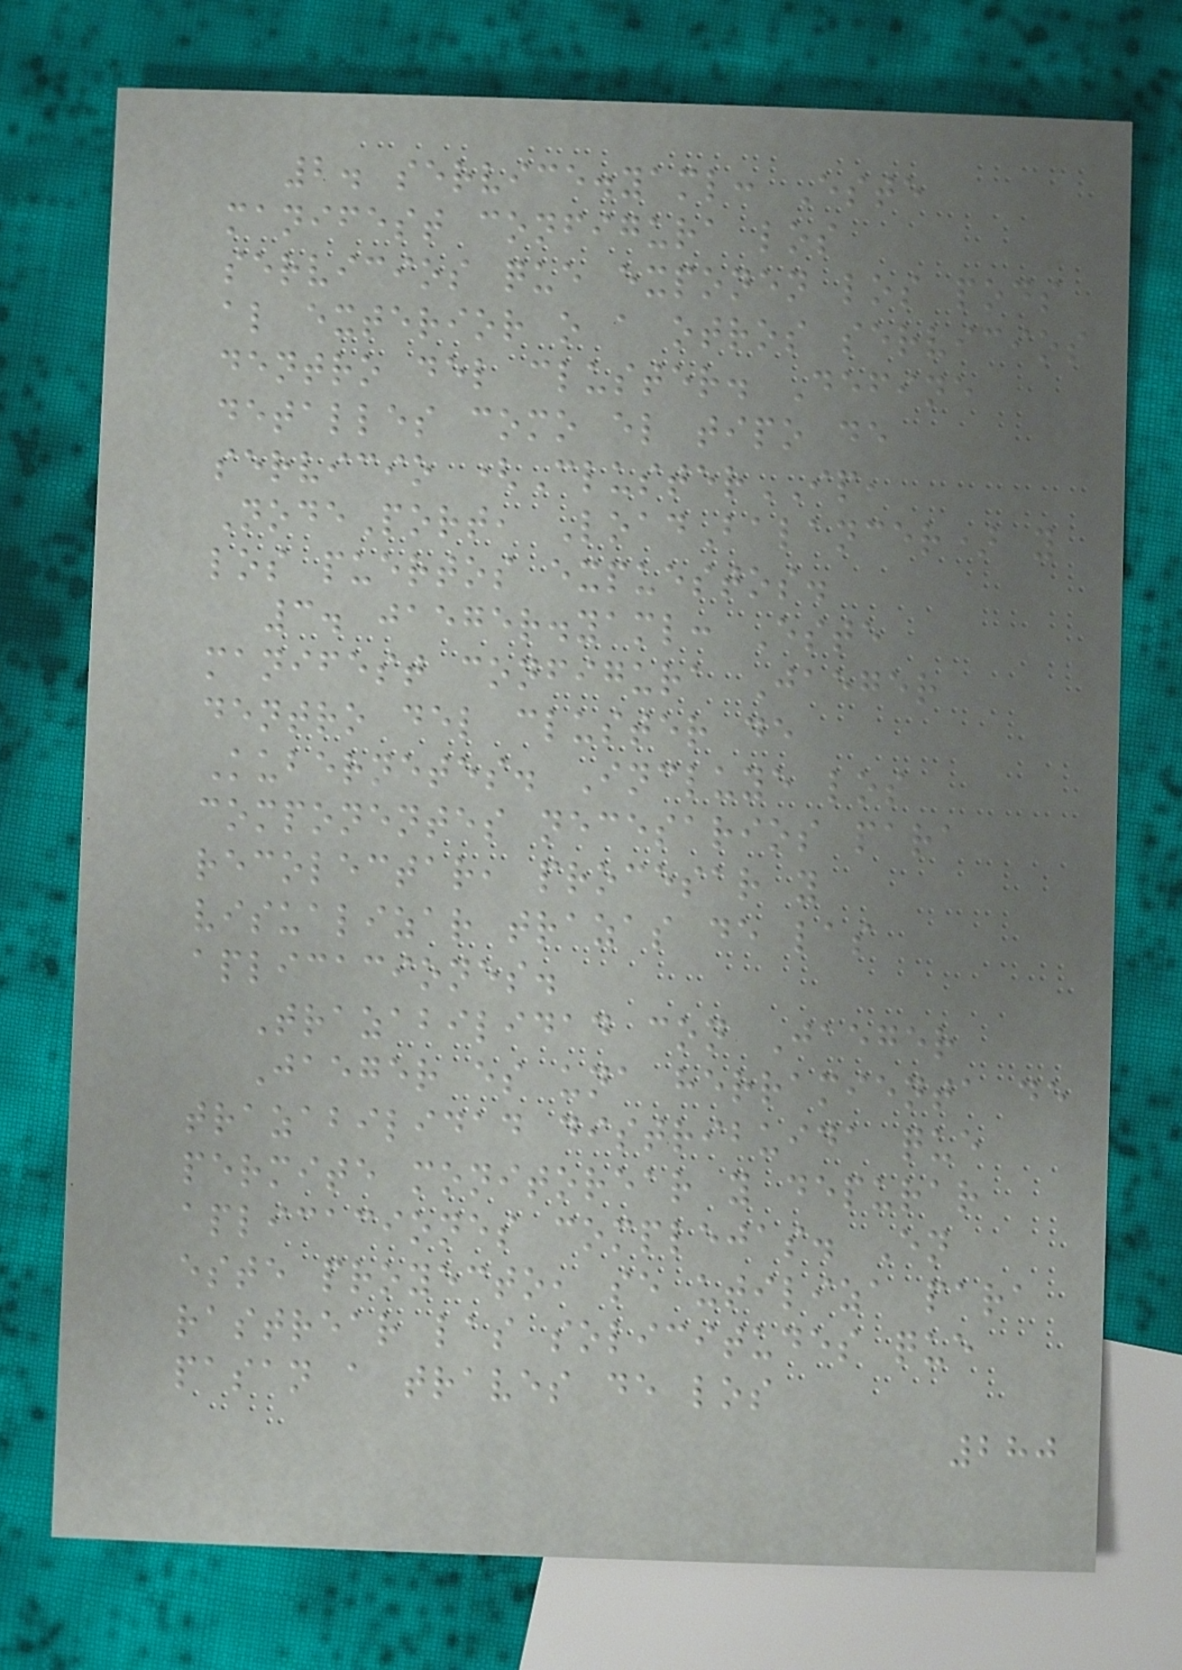2. service.yaml: Este
manifest configura los
servicios que exponen los pods
al exterior o a otros servicios
dentro del cluster. Define
detalles como el tipo de
servicio (ClusterIP,
NodePort, LoadBalancer) y
los puertos expuestos.
3. jaeger.yaml: Este
manifest configura Jaeger
dentro del cluster de
Kubernetes. Incluye los
componentes necesarios para
recolectar, procesar y
visualizar trazas de las
aplicaciones.
Trazabilidad con Jaeger
Jaeger es una herramienta de
trazabilidad distribuida que
permite monitorear y depurar
aplicaciones complejas. En
este proyecto, se utiliza para
rastrear las solicitudes que
pasan a traves de los
280
